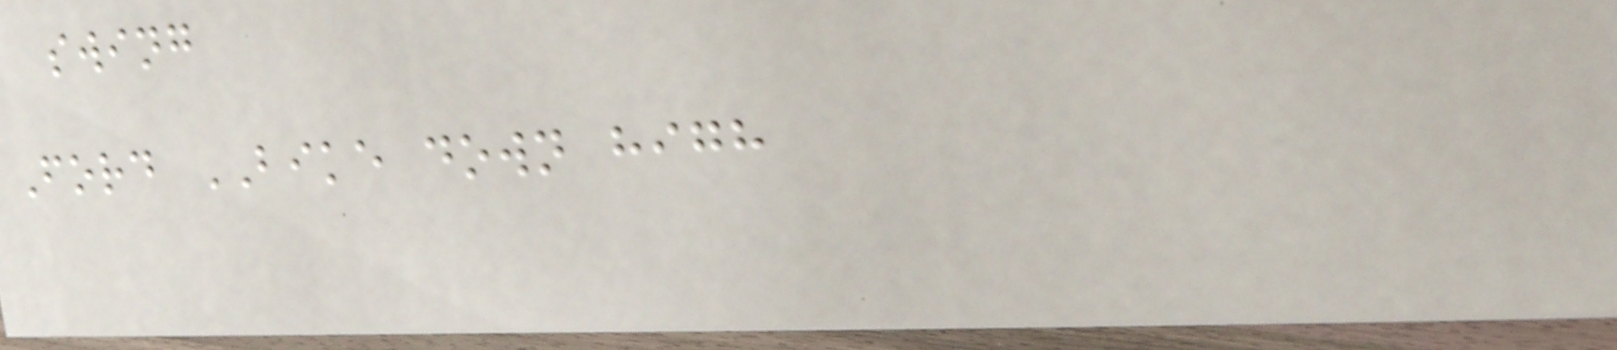swing
Ford BIKE down high
